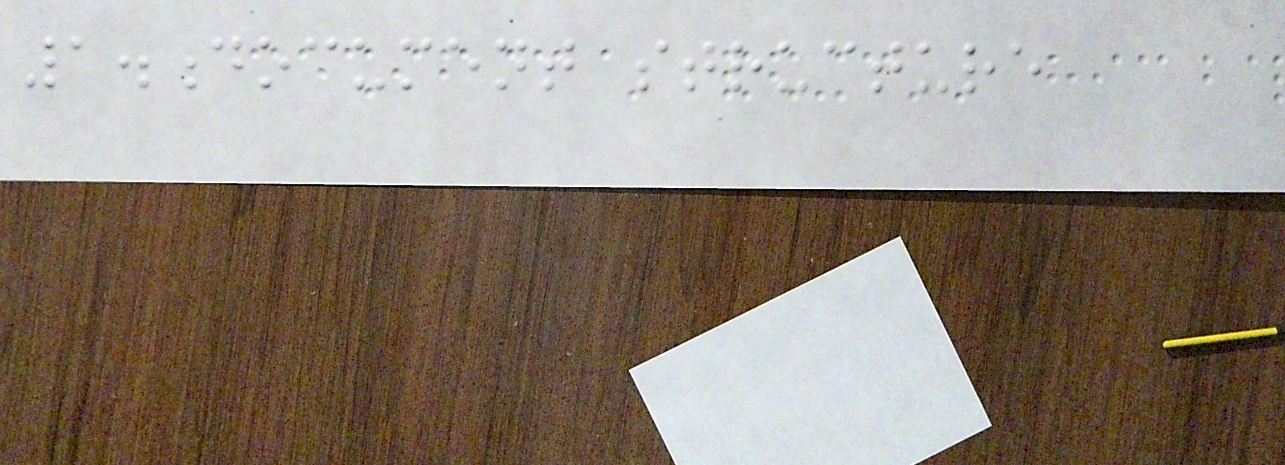1.document structure
